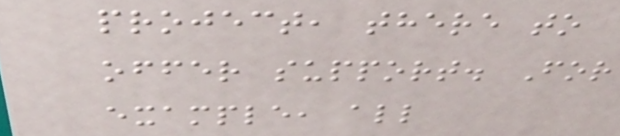project, there to
offer support. For
example, all
